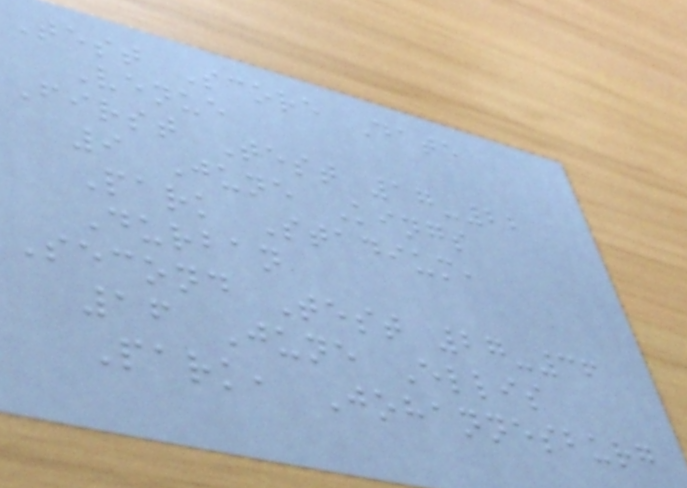Test Score Date
Venue
First Test 17-22
9 June Kings
Park Stadium,
Durban
Second Test 27-36
16 June Ellis
Park, Johannesburg
